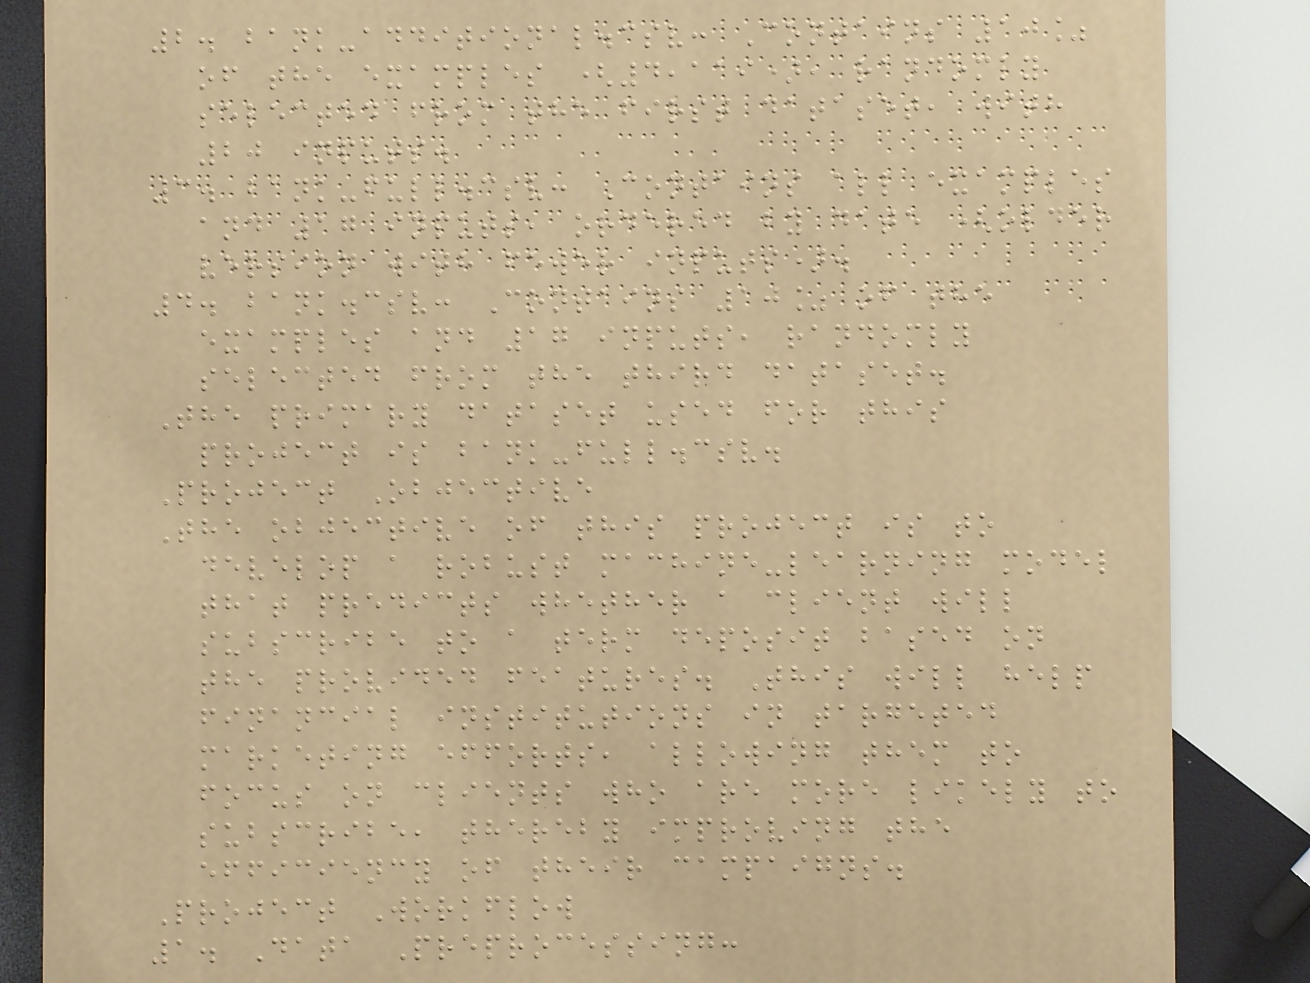2. bank-additional.csv: Contains 10%
of the examples (4,119), randomly
selected from the first dataset, with
20 inputs.
3. bank-full.csv: Contains all examples
and 17 inputs, ordered by date (older
version with fewer inputs).
4. bank.csv: Contains 10% of the
examples and 17 inputs, randomly
selected from the third dataset.
The primary dataset used for this
project is bank-full.csv.
Project Objective
The objective of this project is to
develop a robust machine-learning model
that predicts whether a client will
subscribe to a term deposit based on
the provided features. This will help
financial institutions in targeted
marketing efforts, allowing them to
focus on clients who are more likely to
subscribe, thereby improving the
efficiency of their campaigns.
Project Workflow
1. Data Preprocessing:
